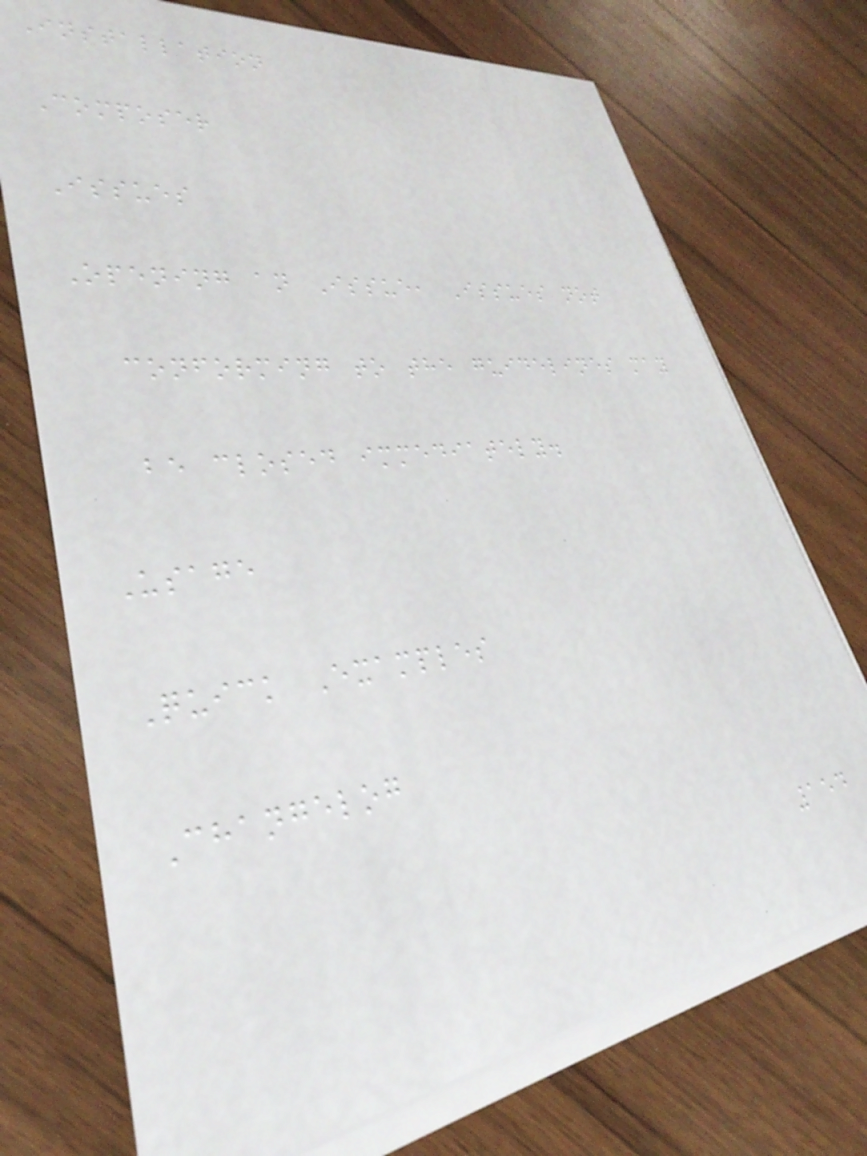Installation
Composer
Issues
Opening an Issue, Issues not
conforming to the guidelines may
be closed immediately.
Usage
Quick Examples
Changelog
154
